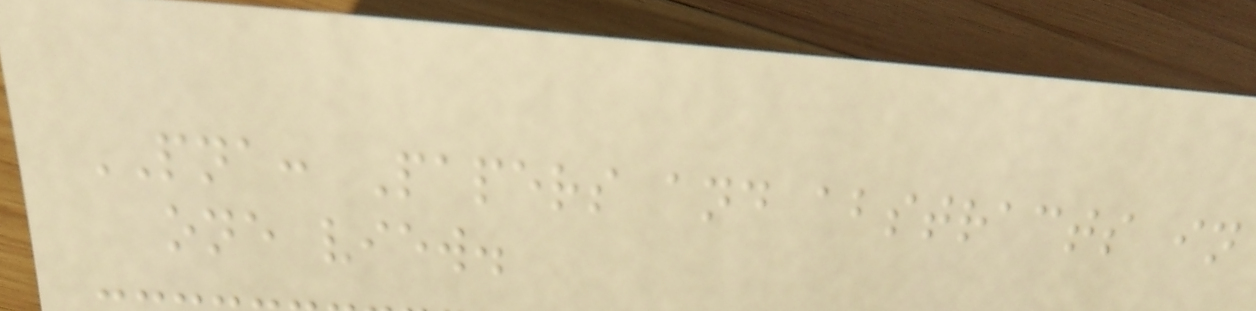PNA: Papers and abstracts in
one view.
